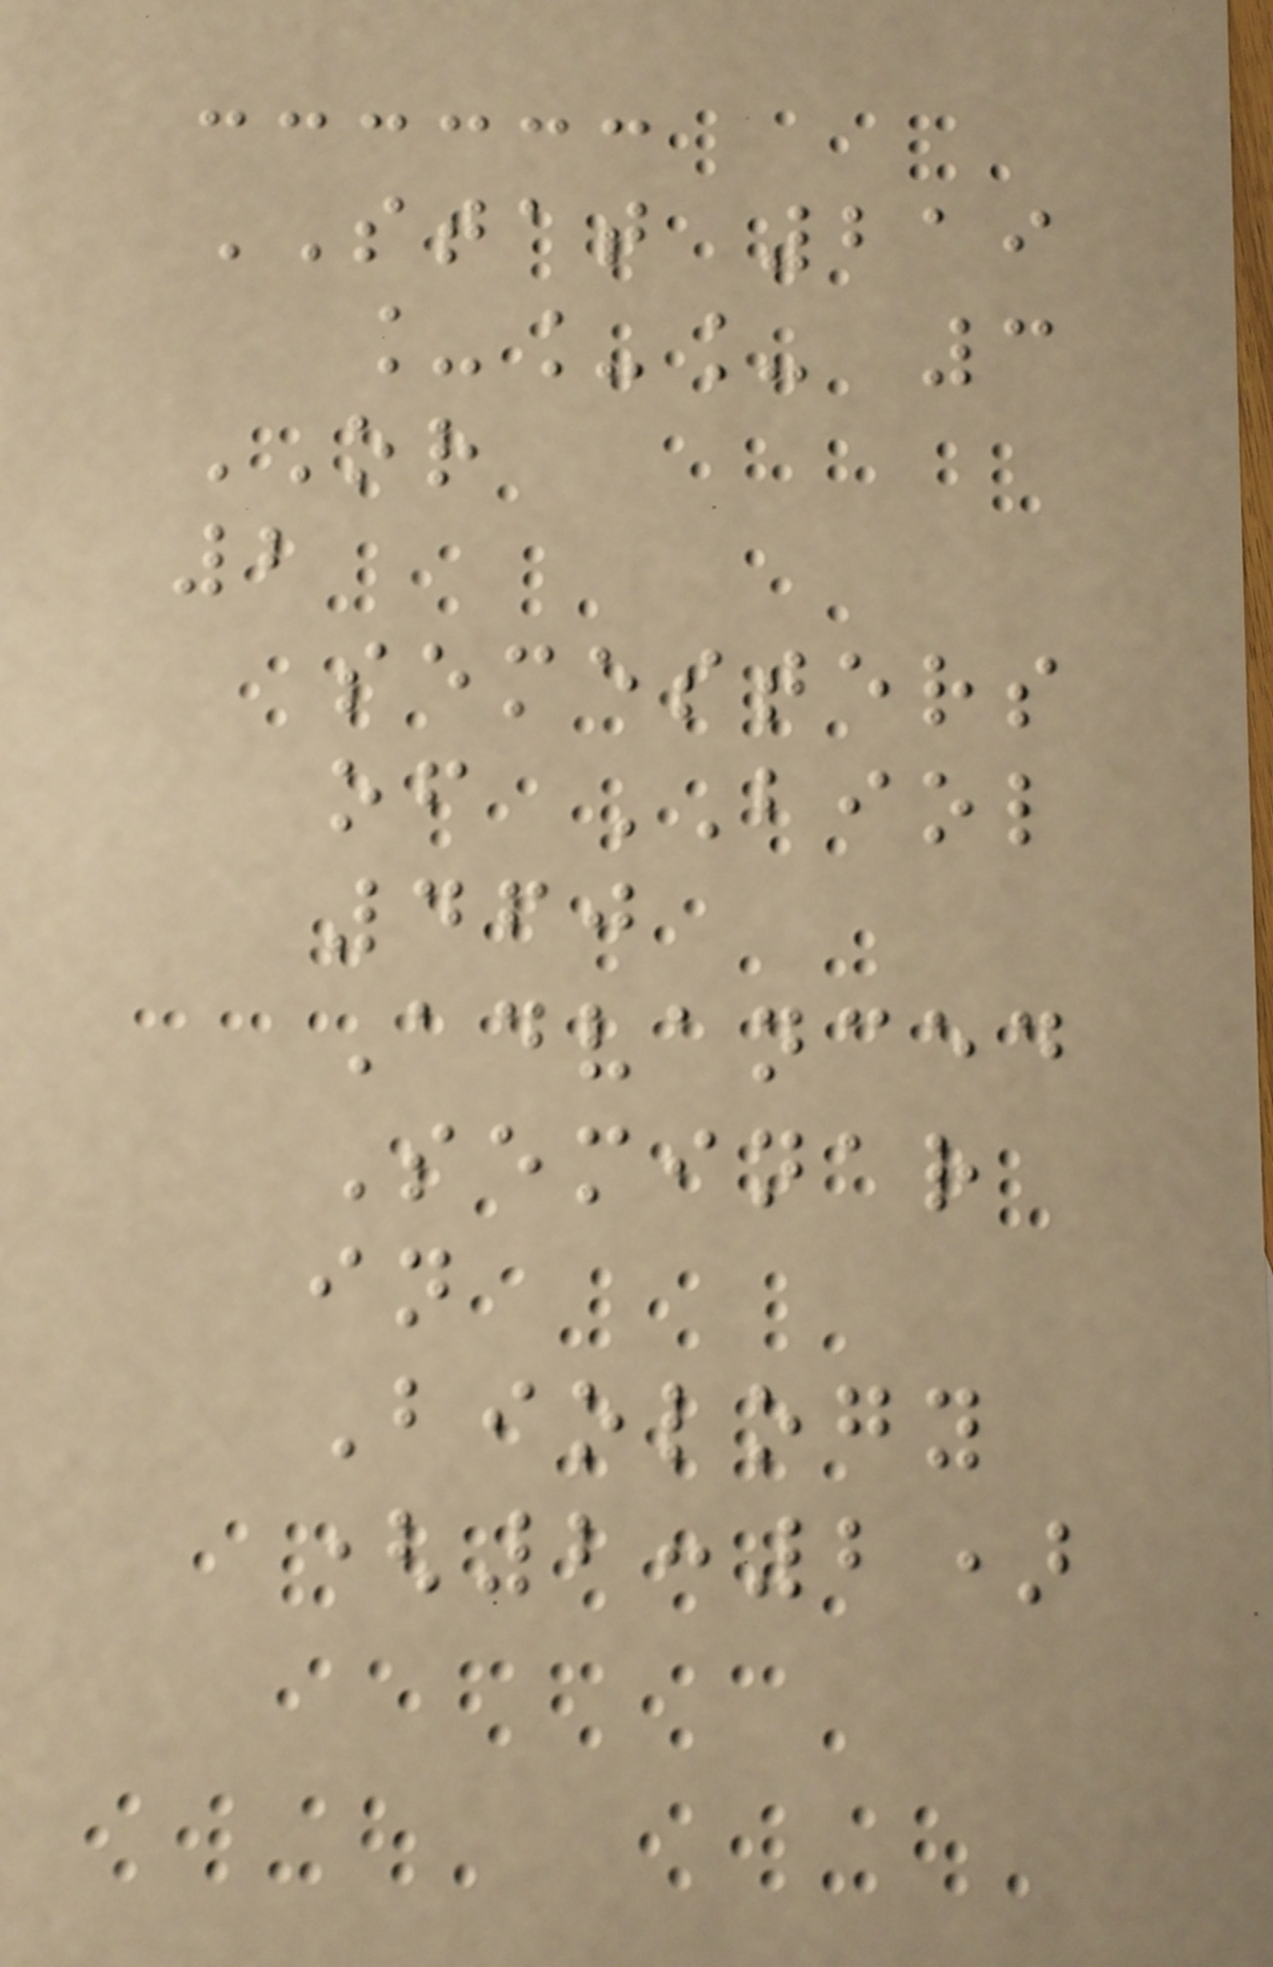STAT 219
___ 3
OR
2
semesters
of BIOL
460
Advanced
Seminar
in
Biology
(2:2)
